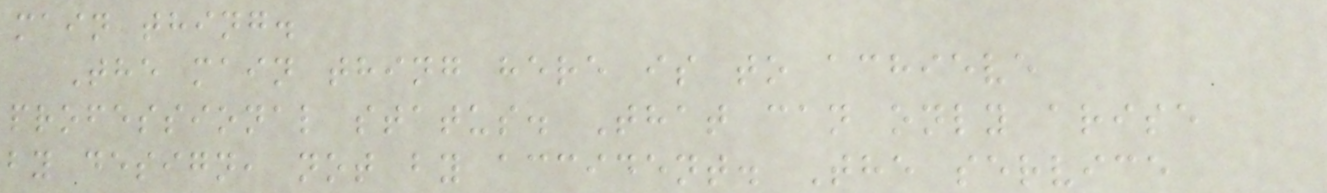main thing.
The main thing here is to achieve
professional status. That can only arise
by design, not by accident. The service
